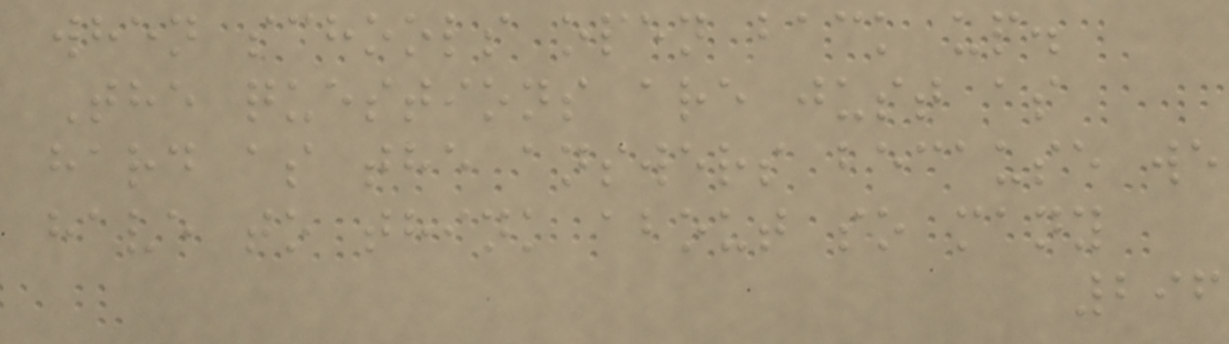when schools open back up.
The questions are just as
hard as the answers because we
have to think about so many
296
